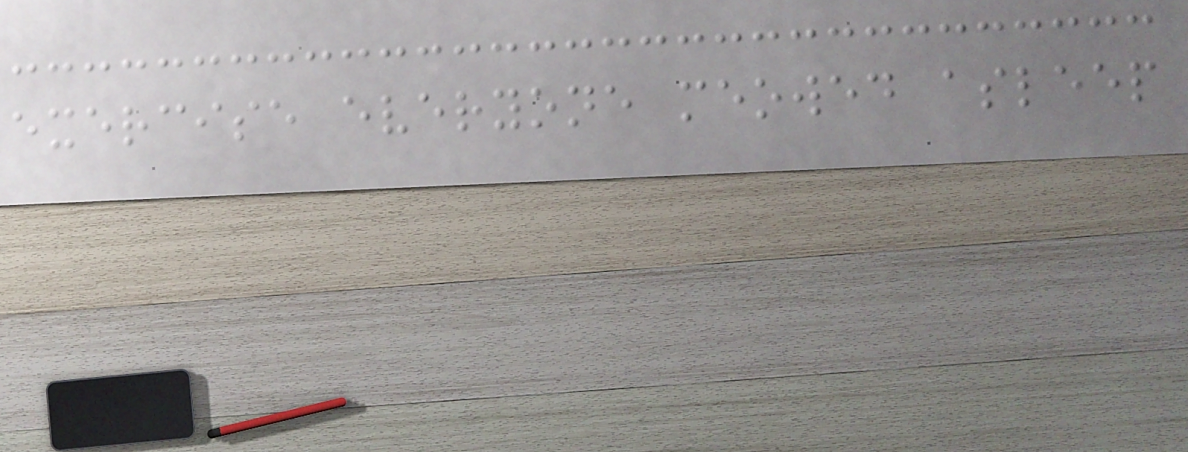exercise everyone meowed asleep
